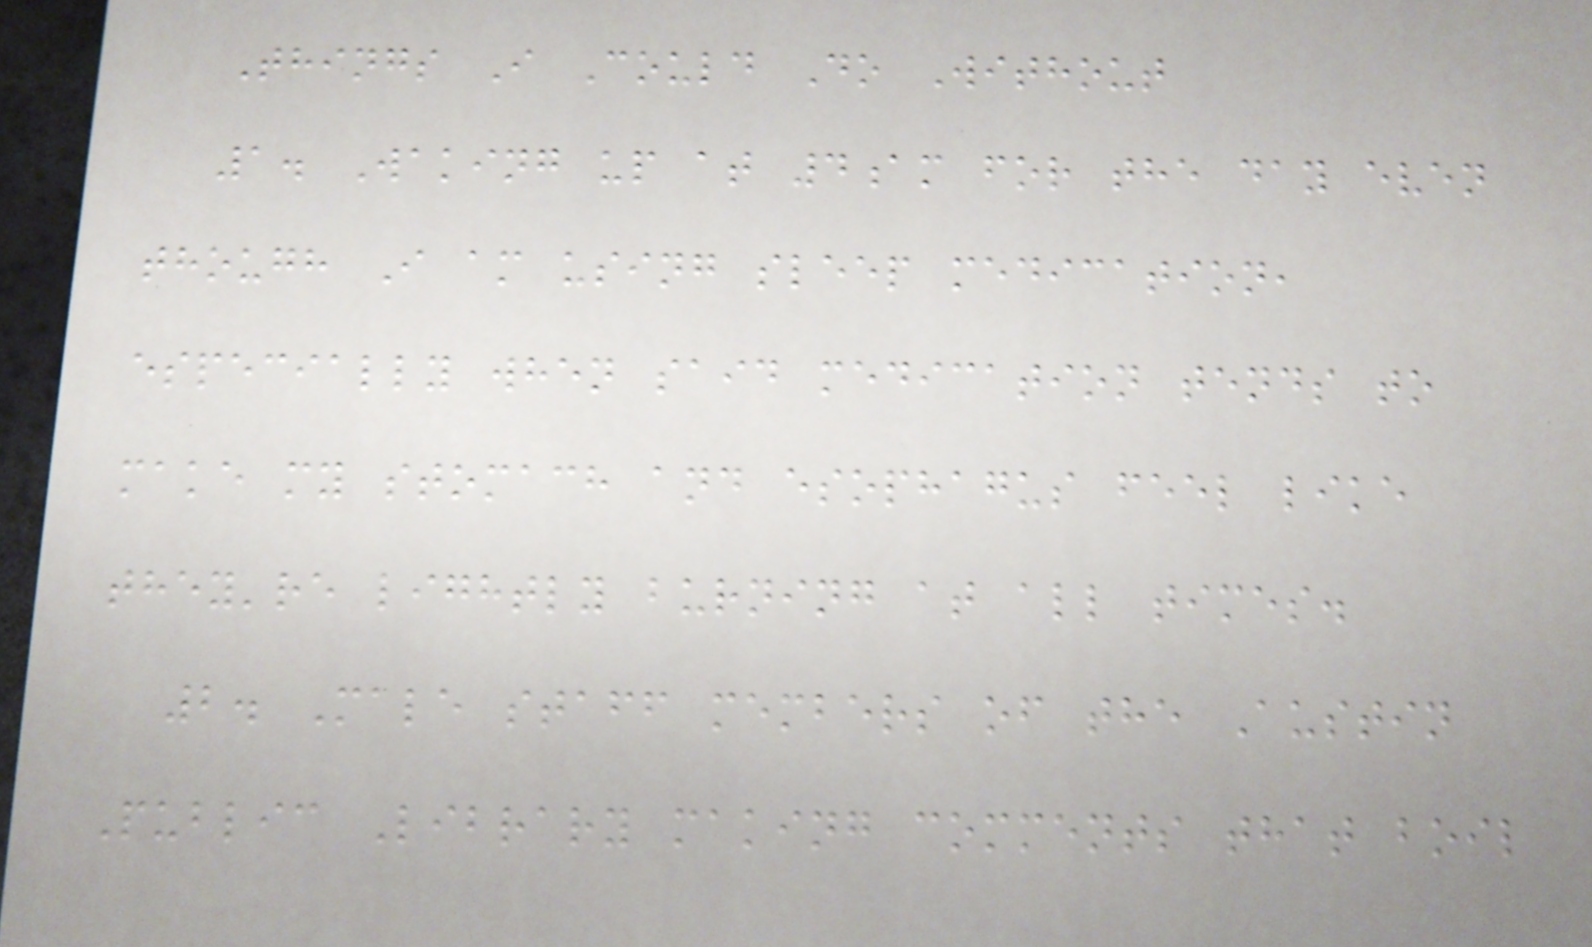Things I Could Do Without
1. Waking up at 4am for the day even
though I am using sleep medication,
especially when said medication tends to
make my stomach and esophagus feel like
they're lightly burning at all times.
2. Male staff members of the Austin
Public Library making comments that boil
